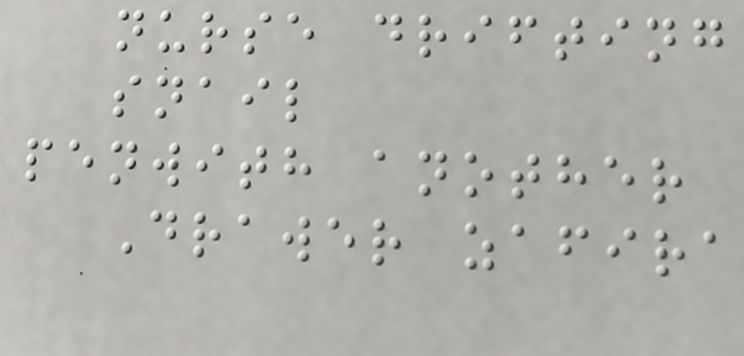nurse drifting
snail
penwith another
Drawer zafira
